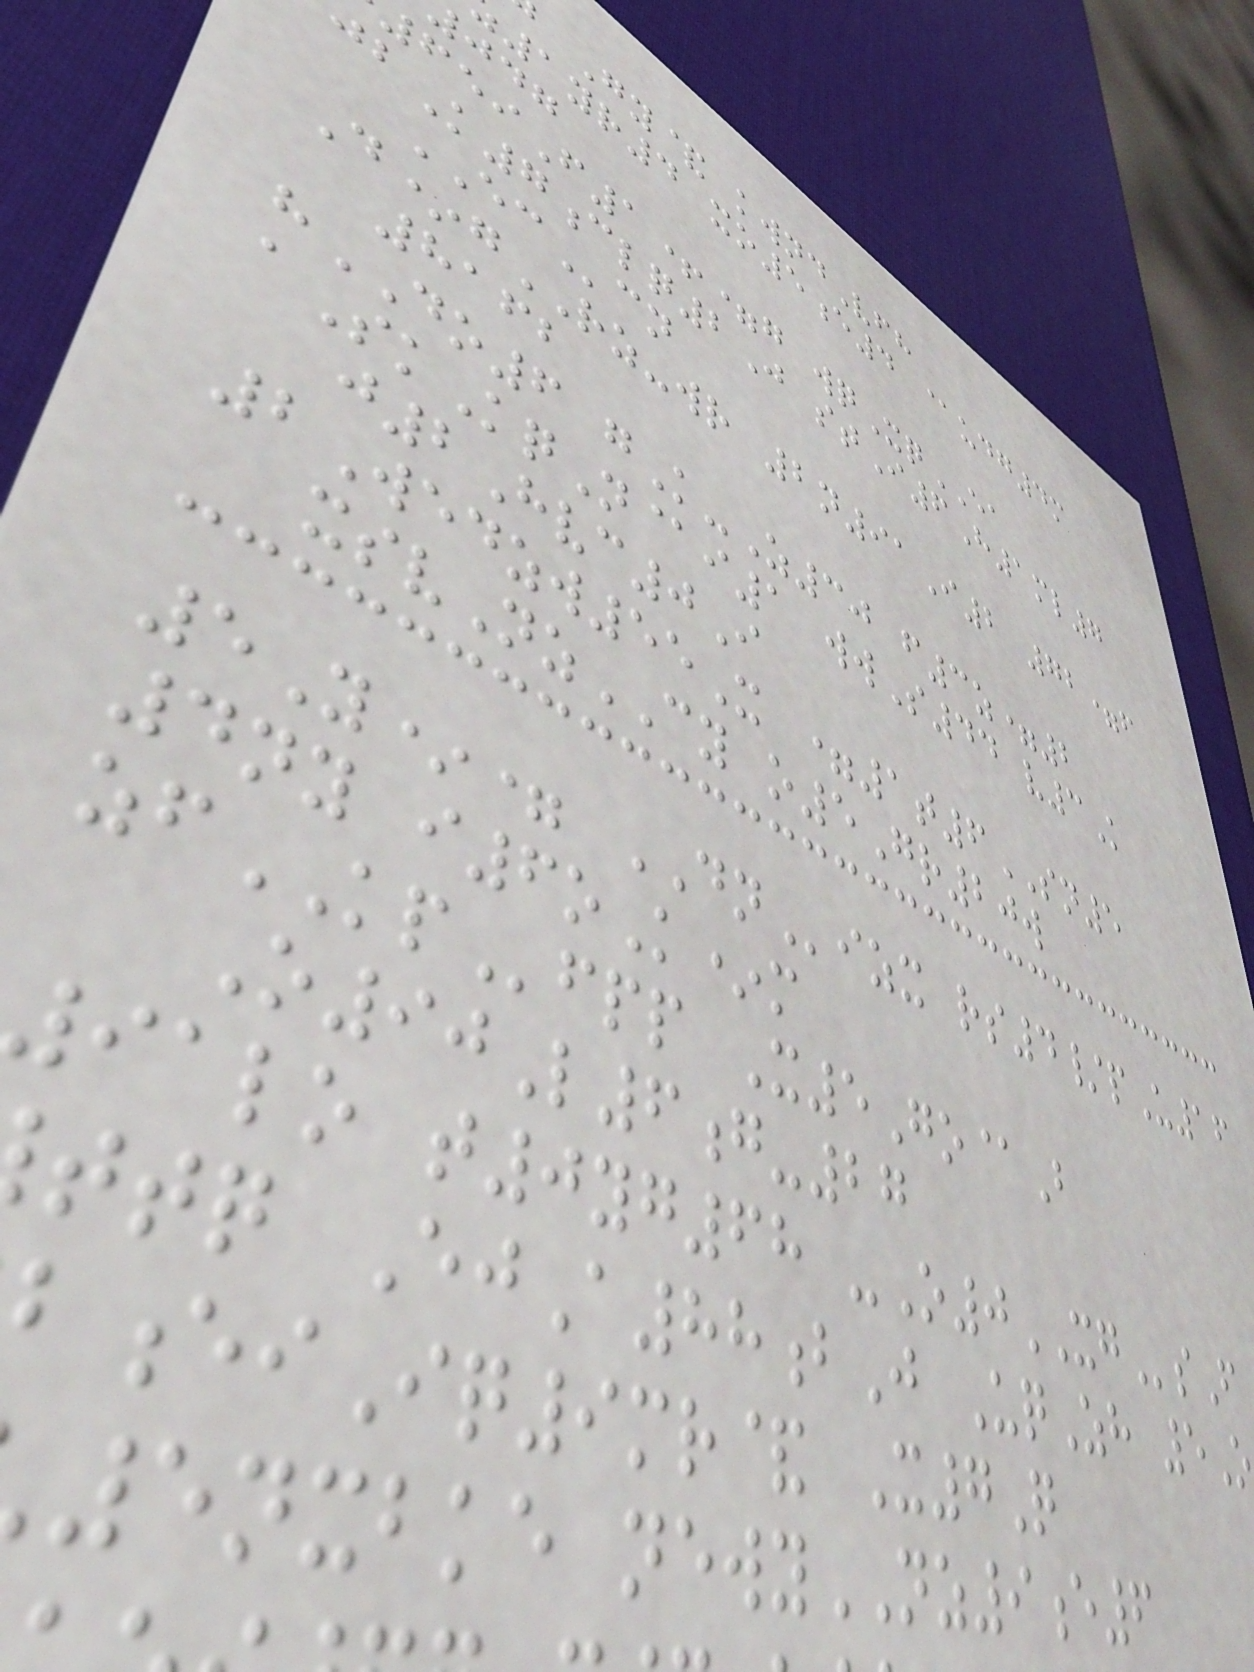Gy& kwndVfh
1yr4 xo5e4 @udg4m
F1+=g wqXqEA
jbK7clq2J stI6H1ml7
ECcn
D*gRZ-wr 2n91I2 72=f
8162
hDO6 gK-Z30 f3z=2
aSkKqN@i1 wwS44 v3K
j2Hvc0I
2Wedzw55X =1t6SN5
xsvNzCY o5Gr20w
5Y*= DNizx rs4/pU16
4ny i6oK*m
zfKPfpp X5Go@B
O90L6g-27
91lo t0yg68 -O0XGsF
ttq EjA88bJ UqZh 5O
eiIq9mr& X7Q
5nxbke newyNZ9e6
